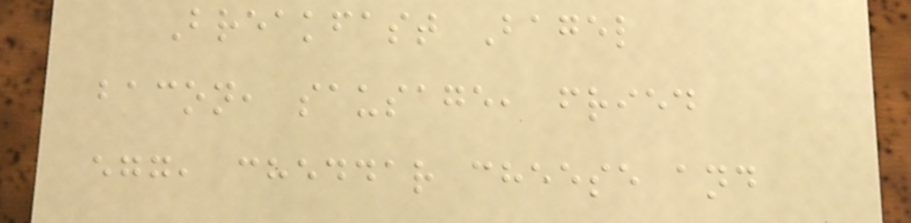Breakfast Bagel
bacon, sausage, fried
egg, cheddar cheese and
